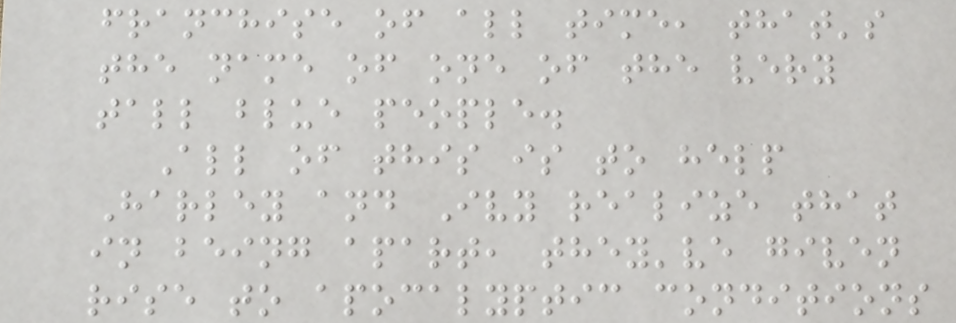franchise of all time, that's
the name of one of the very
tall blue people.
All of this is to help
Harley and Ivy realize that
in being apart, they've given
rise to apocalyptic conditions
